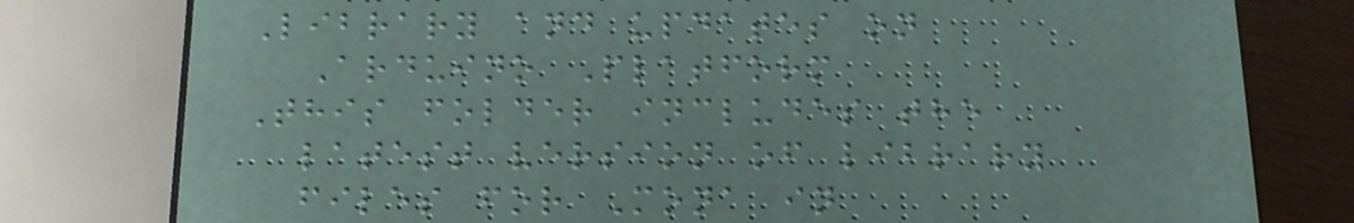Library and updates on
Arduino Platform
This folder includes the
latest version of library
files for Mona in
